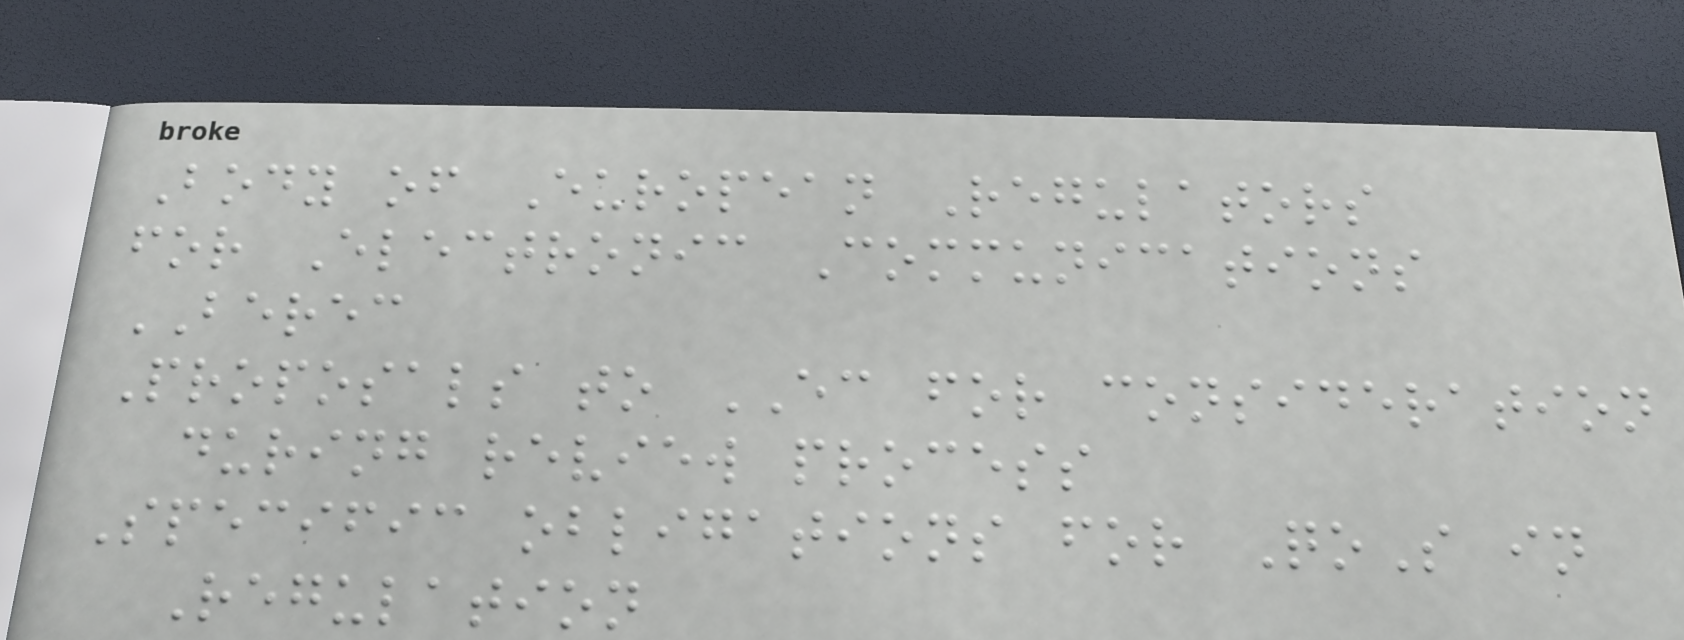Body of European Regulators
for Electronic Communications
BEREC
Proposals to EC for consideration
during review process
Specific obligations for QoS in
Regulation
